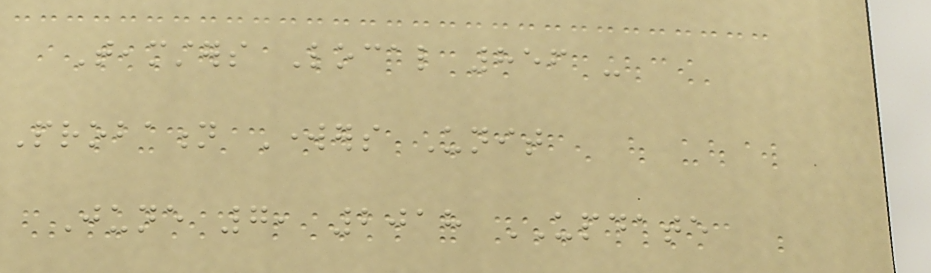Teamsters Local 856 -
Probation Workers Unit
June 7, 2018 UPDATE
